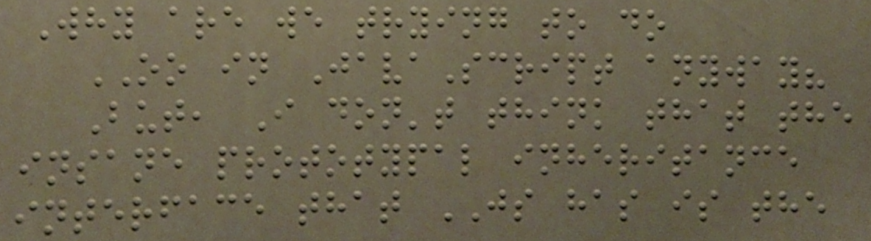Why are we trying to do
OO in JavaScript anyway?
But, I don't think that the
insane prototypal inheritance
interface that JS has is the
